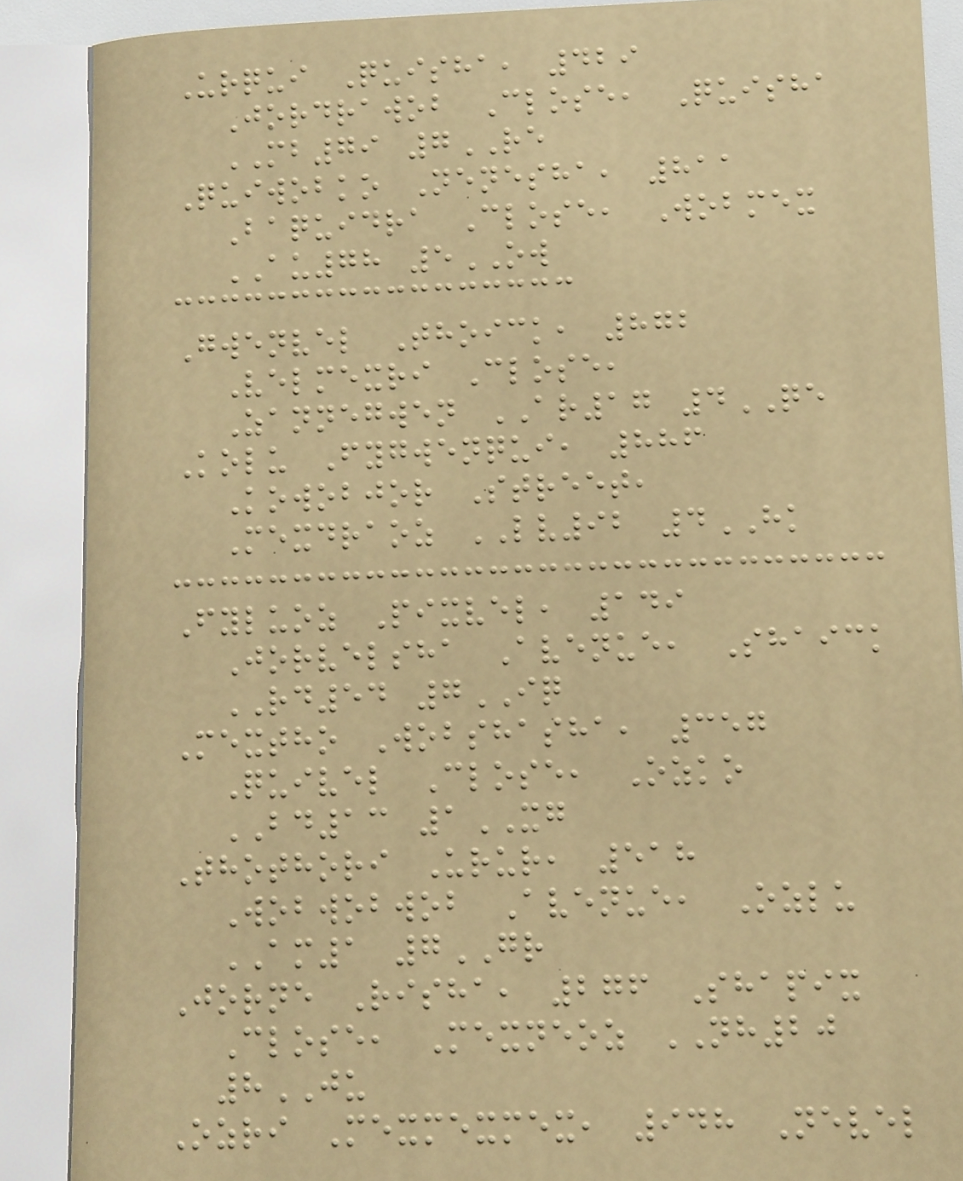Urqui Quisha, 429
Jordrawob Close, Quisha
MB79 7RE
Quiwobko Nenesha, 811
Baquidra Close, Wobmex
AU78 5OW
Gwenvel Thoick, 872
Velmexri Close,
Zannegwen AR17 4QE
Kolu Fygwenqui, 886
Kowobjor Street,
Mexdraoz LV92 4HK
Fyluoz Pixvel, 149
Jorvelsha Avenue, Shaick
RD54 7IQ
Mextho Wobshasha, 357
Quivel Close, Ozko
BD13 1XG
Thothori Urur, 518
Wobwobwob Avenue, Ozlu
AM1 7GR
Jorne Risha, 276 Shapix
Close, Mexneoz NH20
8JU
Ozri Mexmexmex, 948 Nevel
